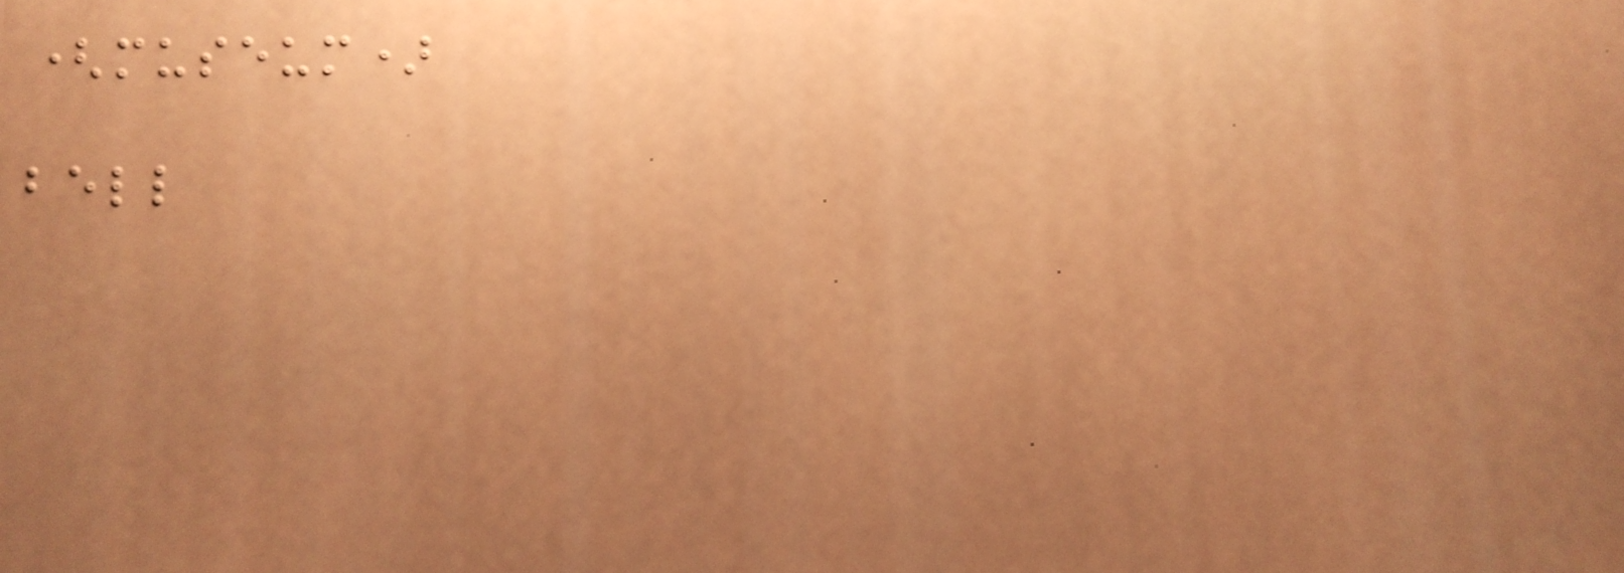(museum)
bell
